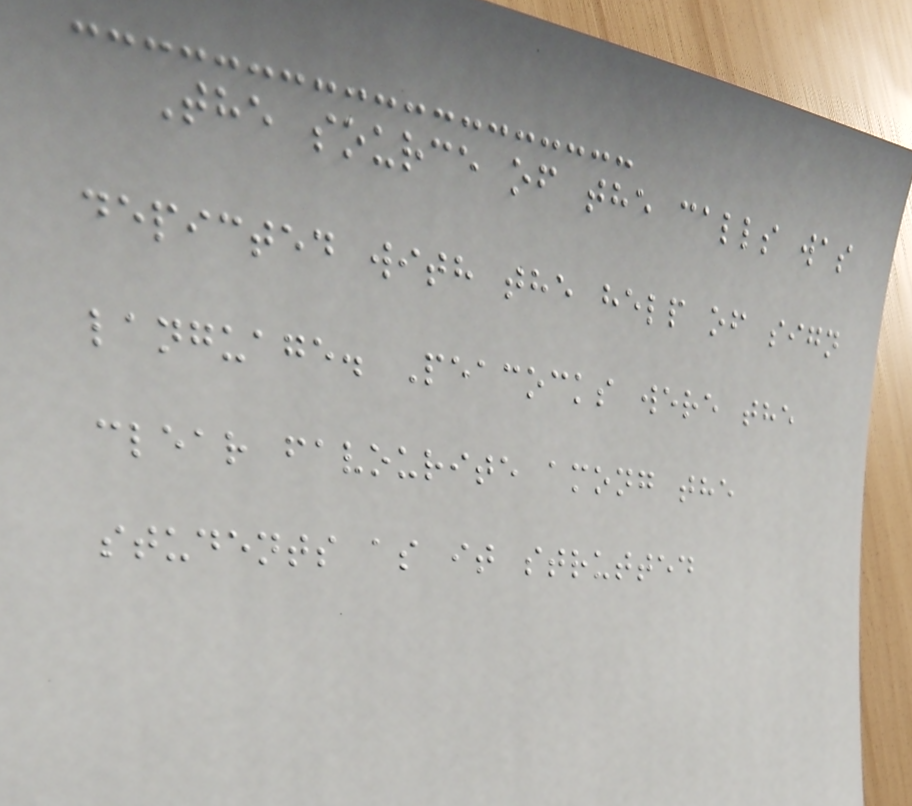The source of the calls was
depicted with the help of sign
language. Peacocks were the
clear favourite among the
students as it strutted
